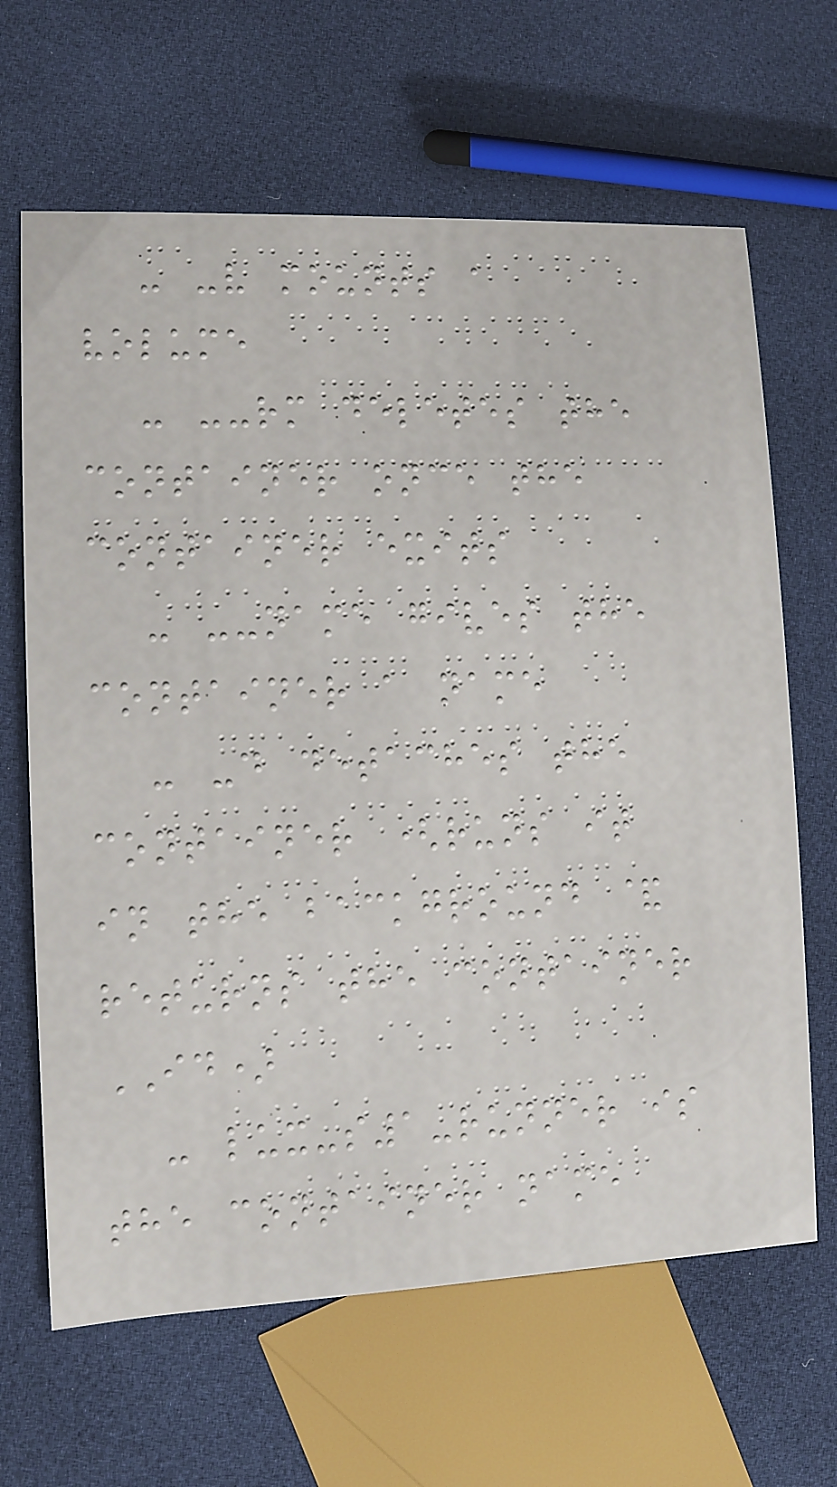- -v mounts a
volume
- --rm deletes the
container once the
container exits
- --name gives the
container a name
- -d detaches the
container (runs it
in the background &
returns the container
ID)
- lux-s1-runner is
the container name
